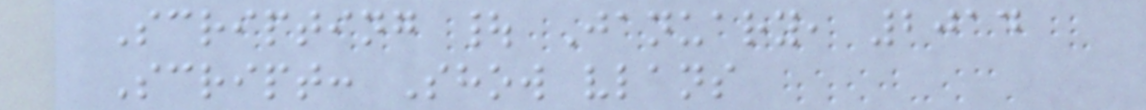Scripting | January, 2014
Script: Show vlans
